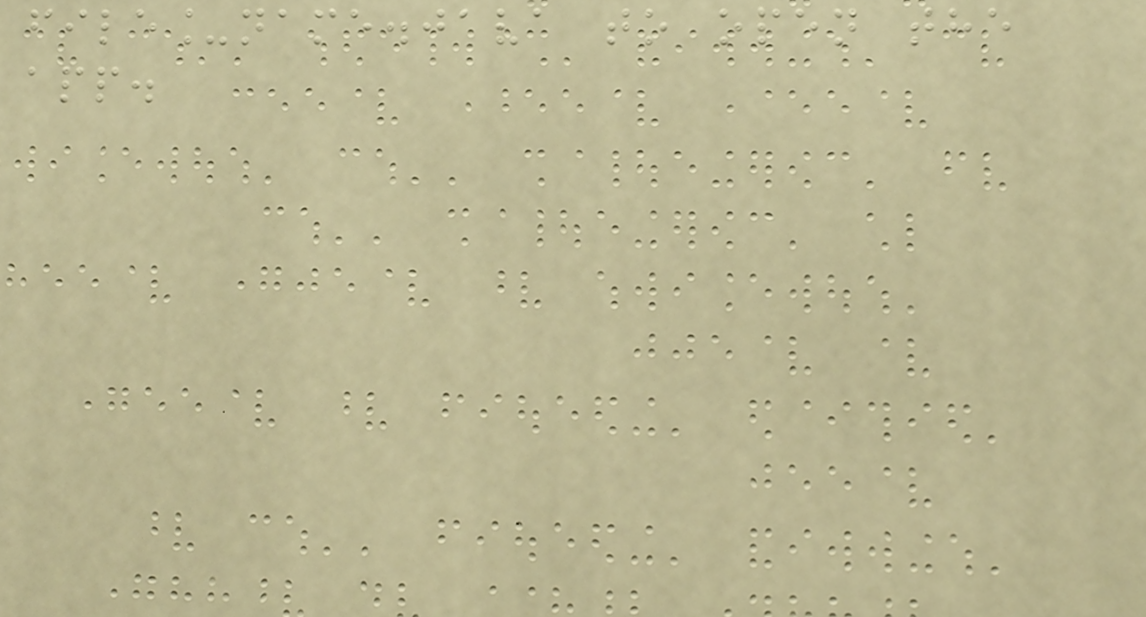file_name.java to open the
app.
